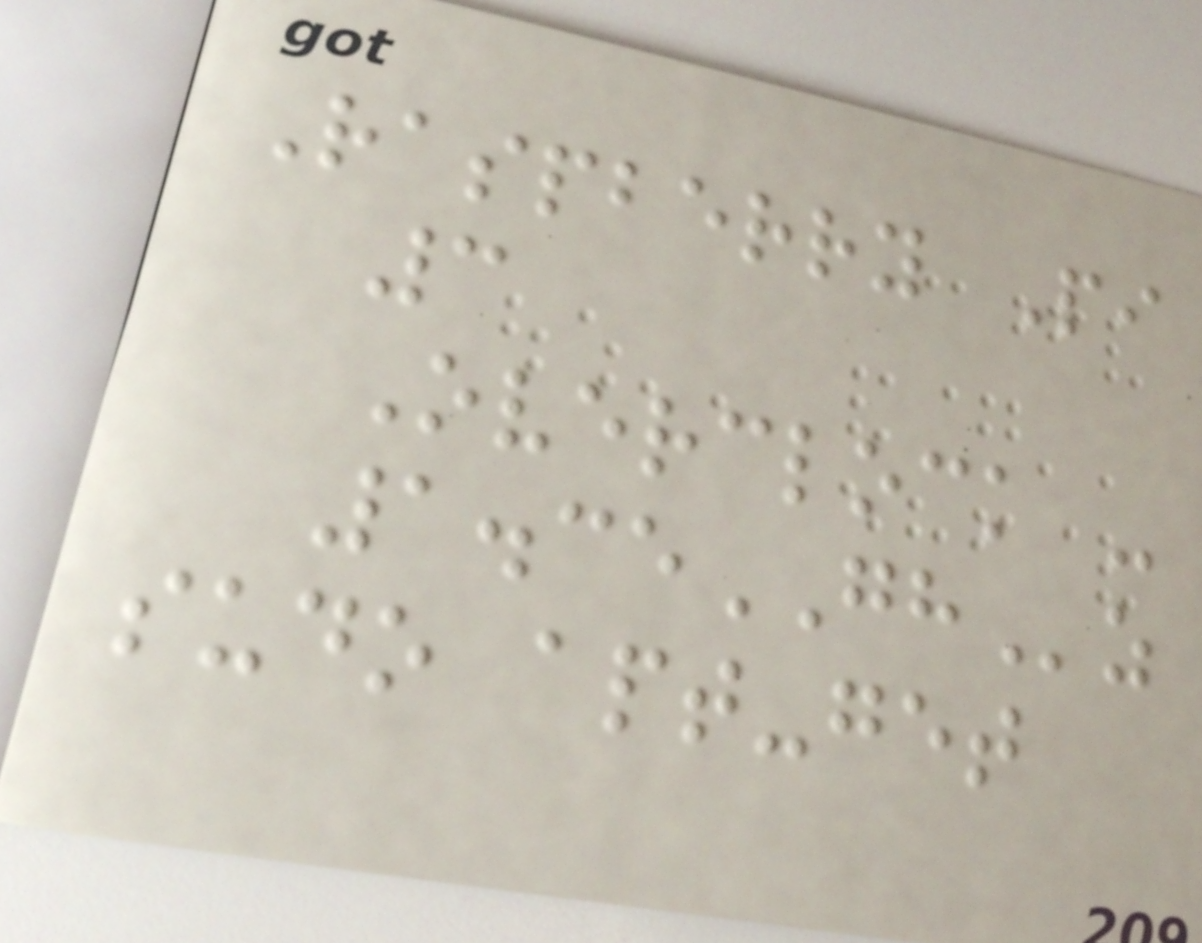Raspberry Pi
3
Overclock -
1.35GHz
sudo apt-get
